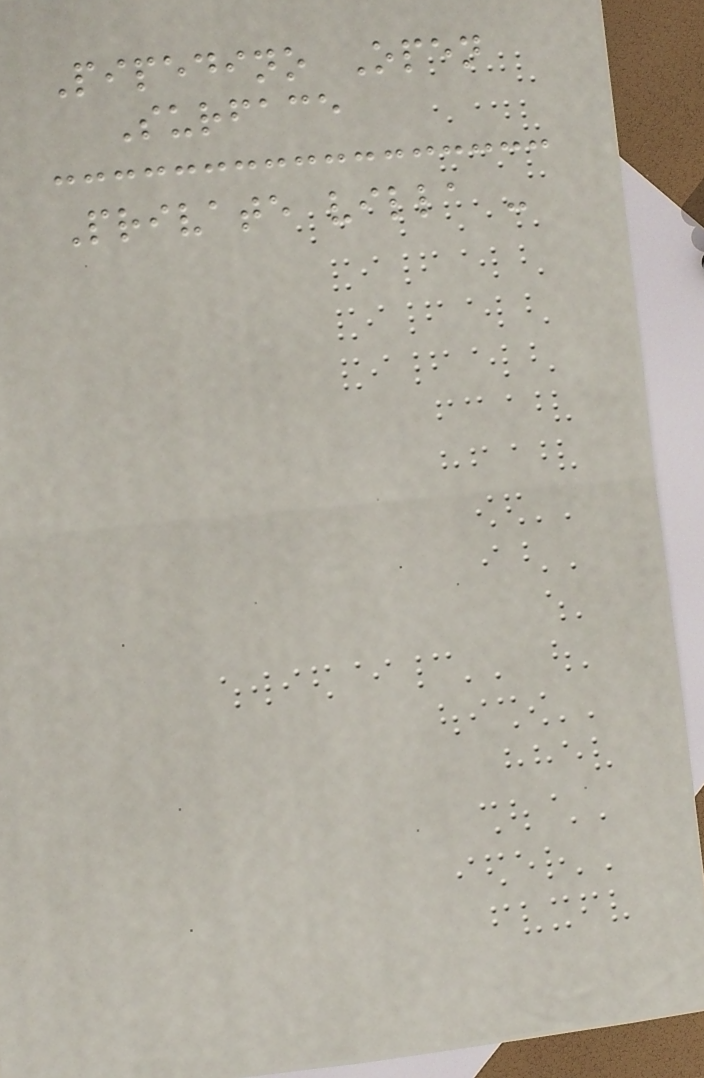Pipedino Open
Surface
Private villa -
